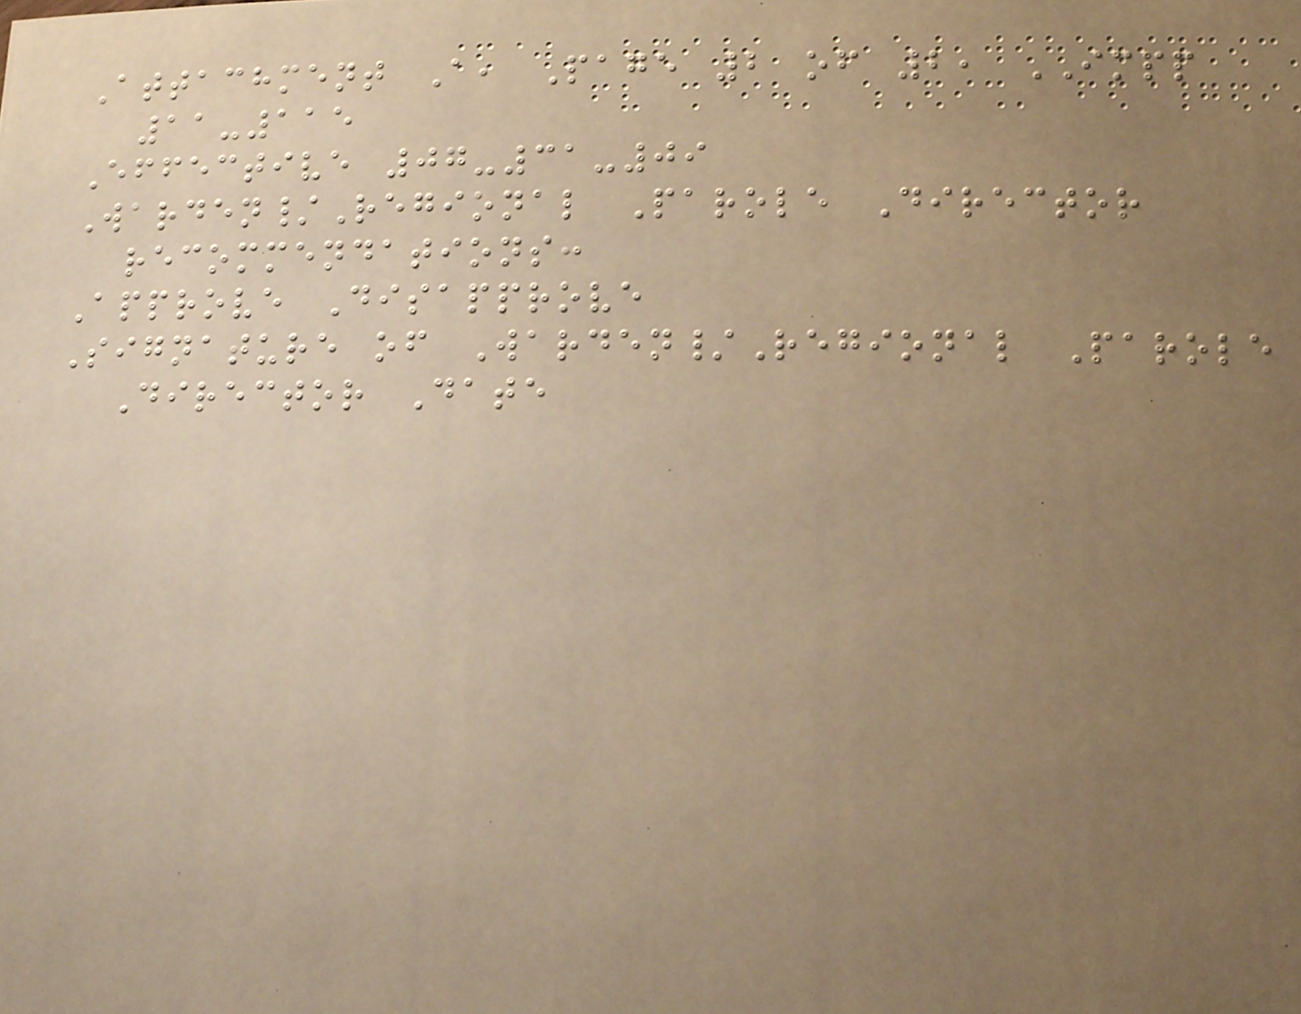Attachment A, Page 2 of 2, IMPP
11-115
Effective 07-31-09
Warden/Regional Parole Director
recommendations:
Approve Disapprove
Signature of Warden/Regional Parole
Director Date
